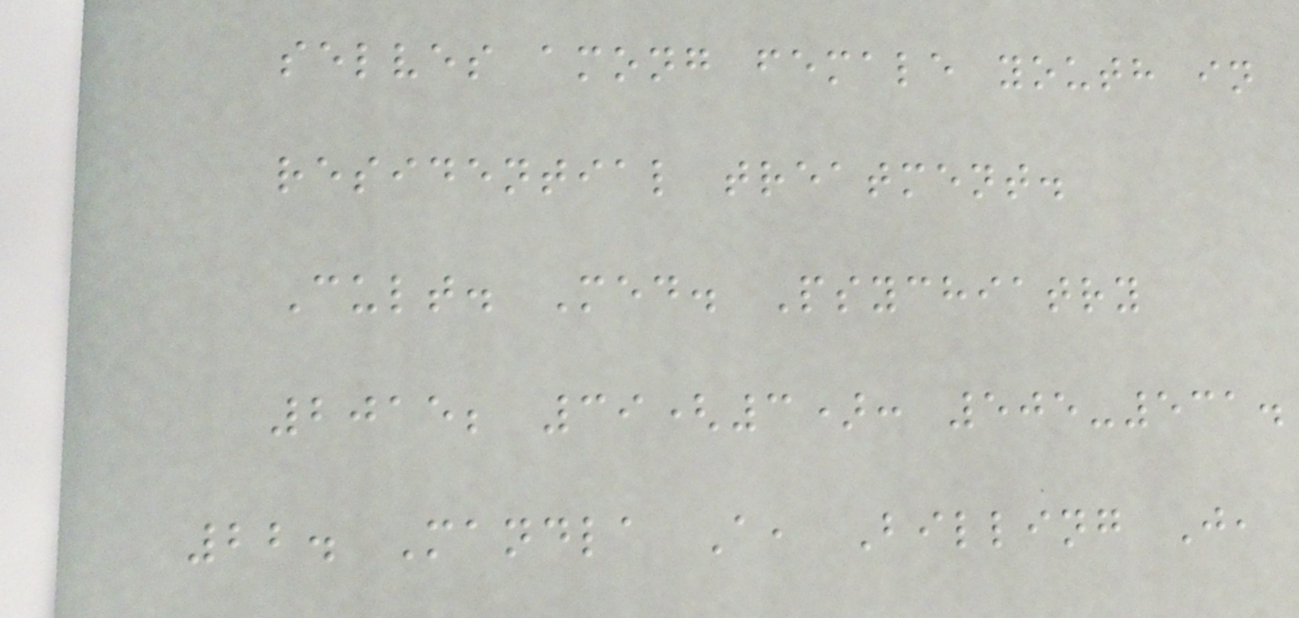selves among female youth in
residential treatment.
Cult. Med. Psychiatry
2015; 39(3): 505-531.
22. Mandla A, Billing J,
